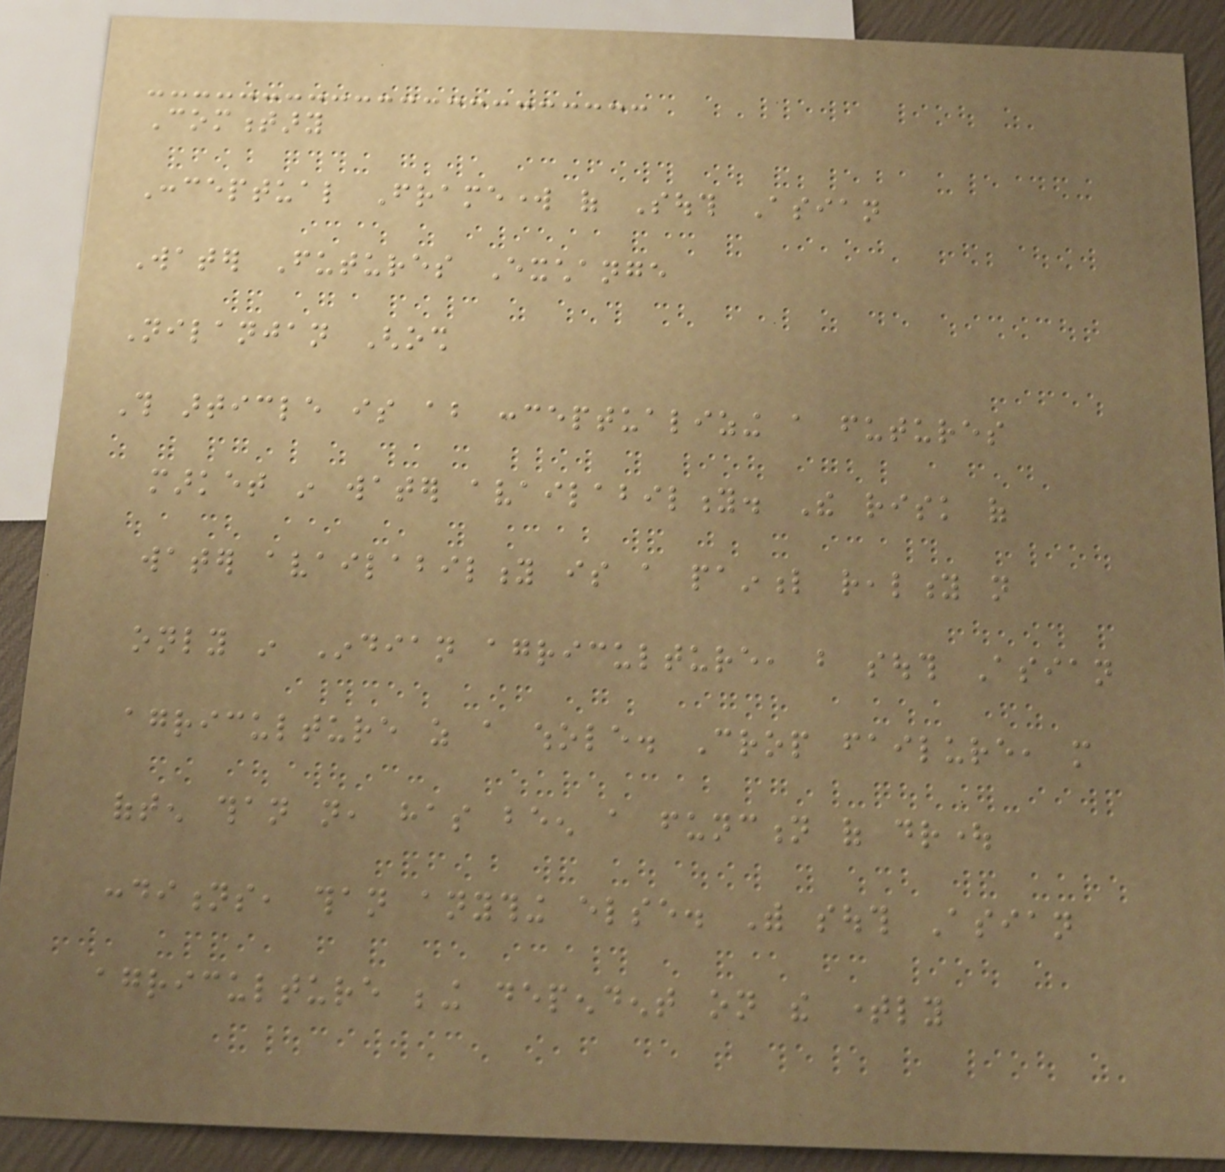Commentary
Conceptual Framework of South Asian
Water Futures Exchange
Nilanjan Ghosh
This article is about conceptualizing a futures
market in water availability. The risk of
water availability is a painful reality not
only in Indian agriculture, but south Asian
agriculture as a whole. Crop failure, more
often than not, has been a function of drought
conditions, than anything else. With south Asian
agriculture being dependent on the timely
